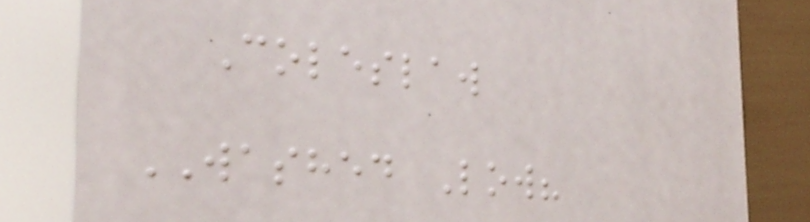Coleslaw
WASHED Low?
